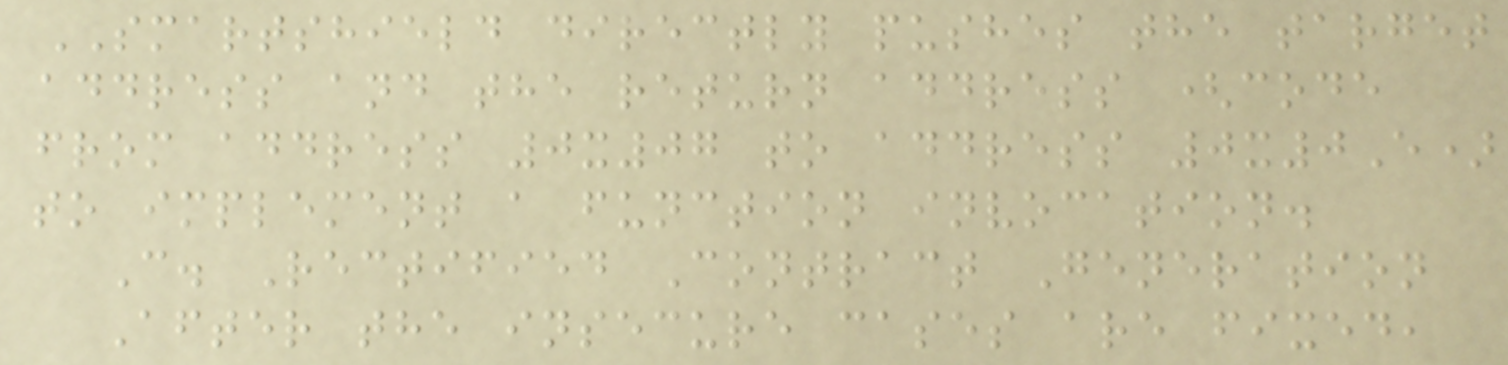SMARTSHIELD directly pushes the target
address and the return address (code
from address 0x07 to address 0x0E)
to implement a function invocation.
C. Rectified Contract Generation
After the insecure cases are fixed,
